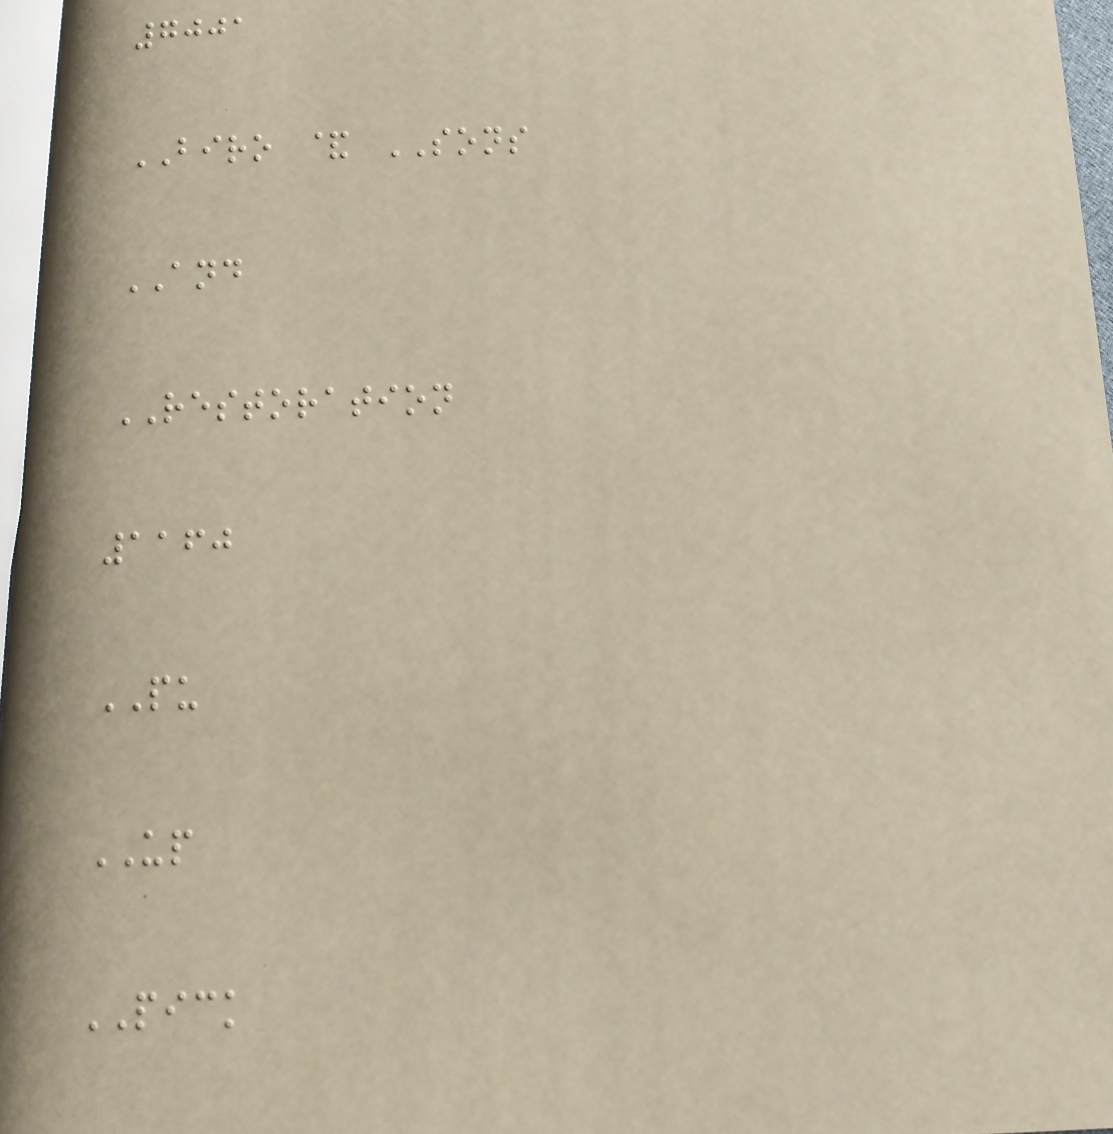7001
BIRO & SONS
AND
RESTORATION
1160
PU
UP
PICK
